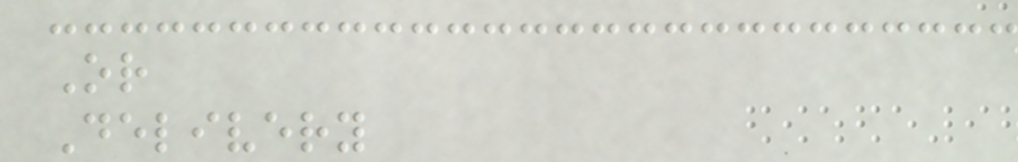Or
Delivery
